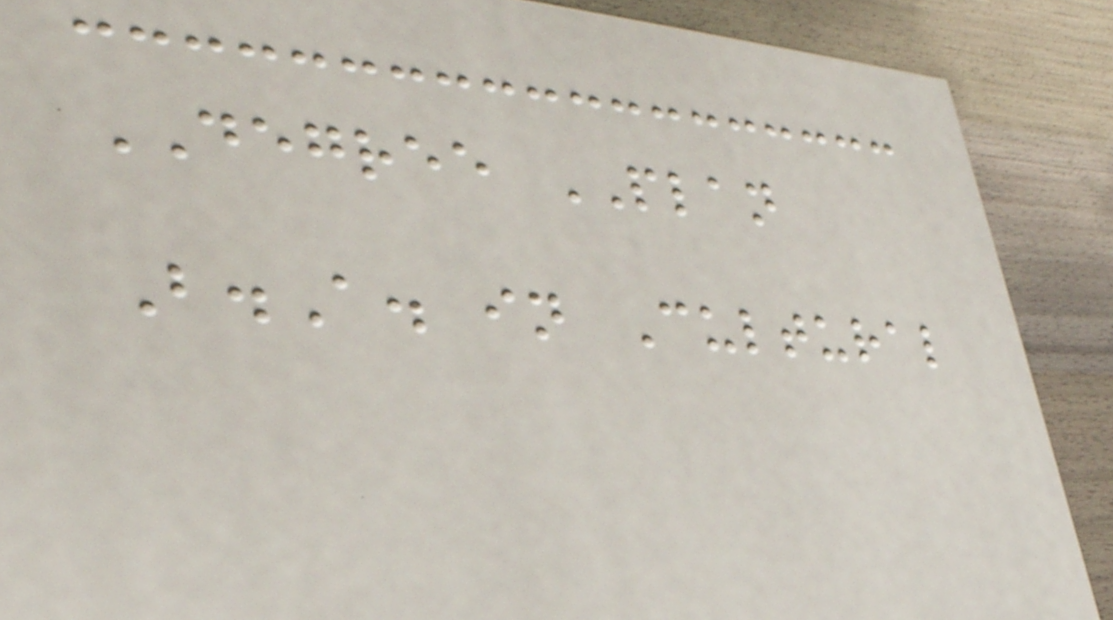DEGREE PLAN
B.A. in Cultural
